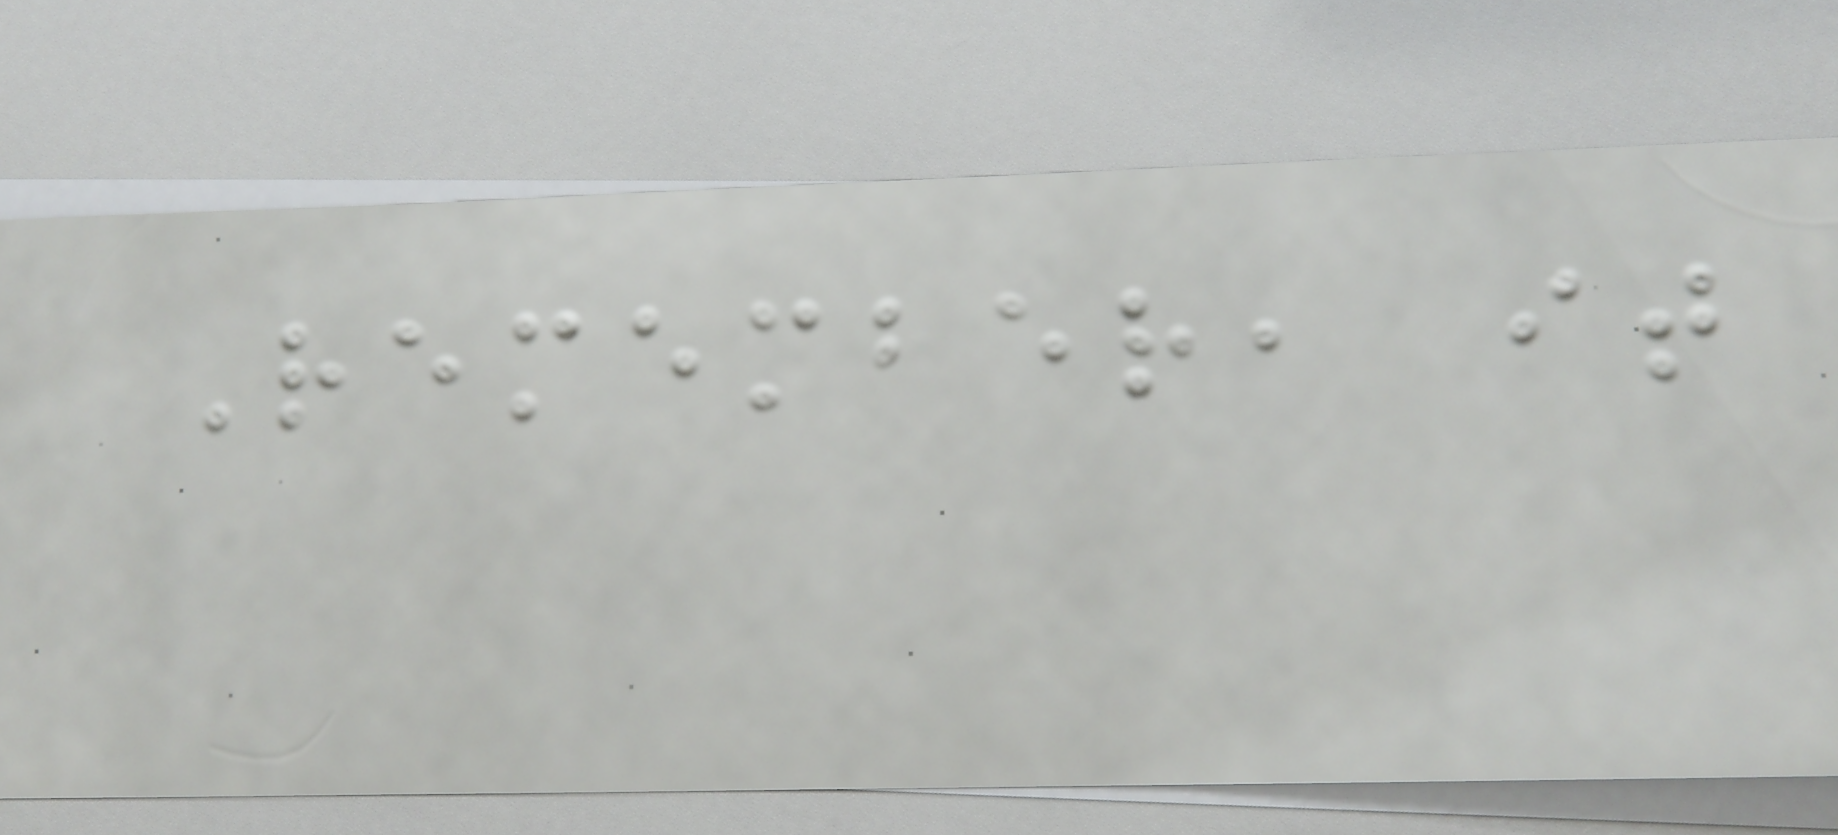Remember, it
